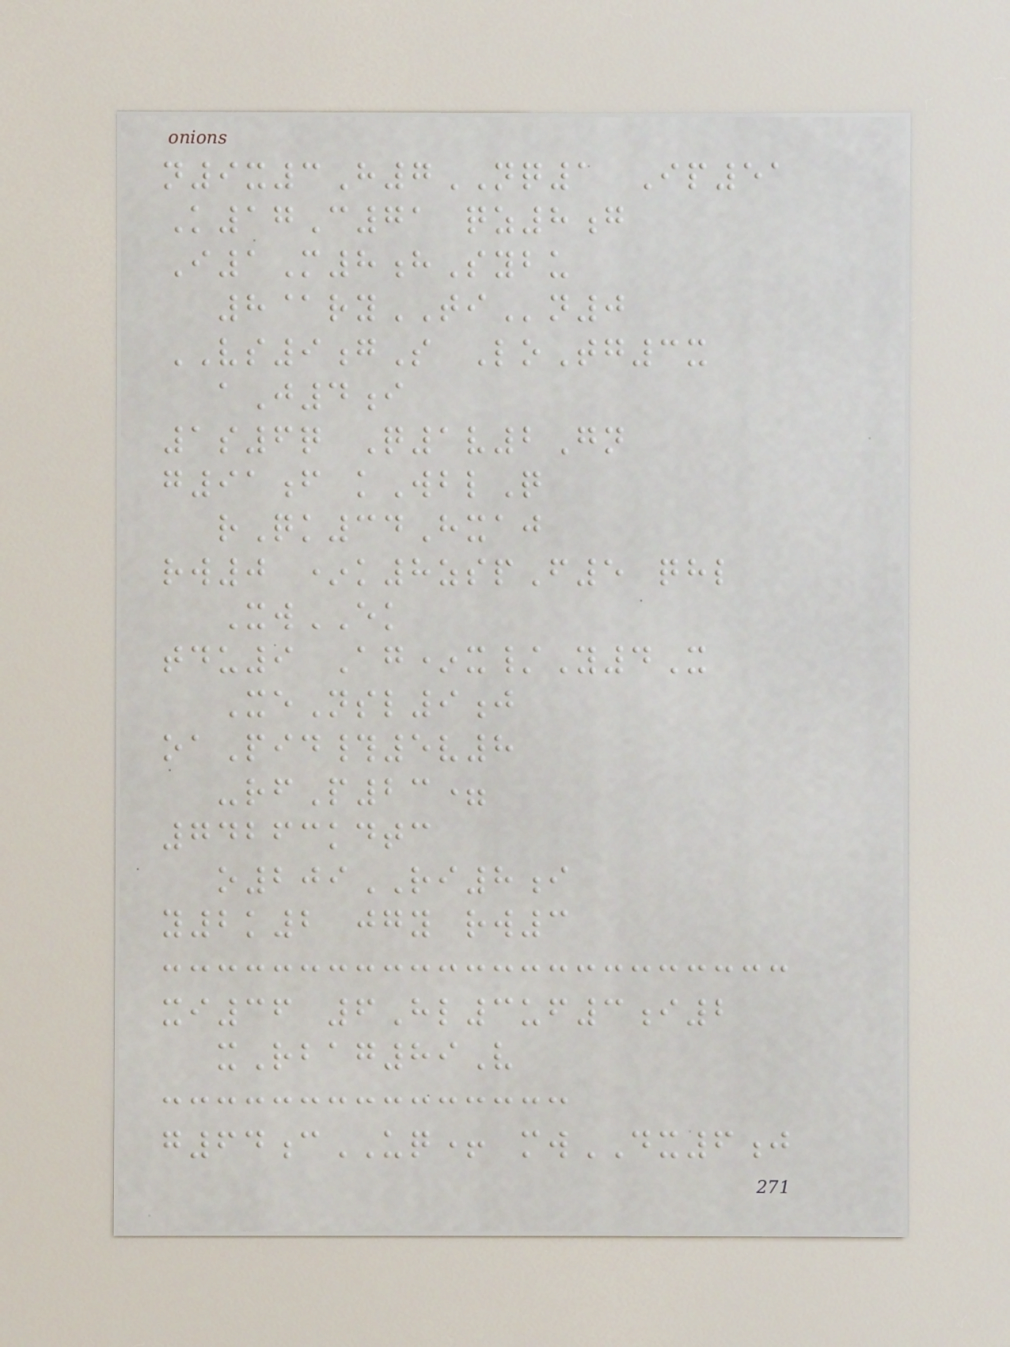n9x3H7NQ1 Ip51
K17C71 qz8g
I1M8hSybu
8@ryTIn0
VS9gS LoTg3x
aJ4i
1s6q Q1v2Gn
g91f kWblQ
rQk34Hxaj
rw0 *k8zspF5 qhl
XwEK
tdu9 Ag*x/Y4X
XeNsl9j
oaPid#5v8
-rfP23=
74263kdtc
o209RI8i
y2k2 jgy rw3
xi36 6Hl3uf3i2
xRbag89V
g64cUQ+ mwDX6j
